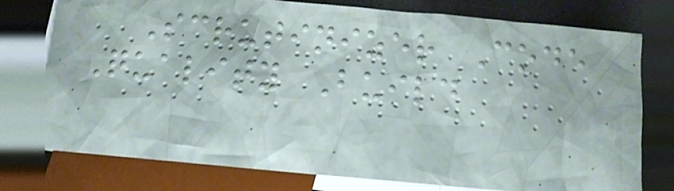Scrutinizer Code
Quality Build
